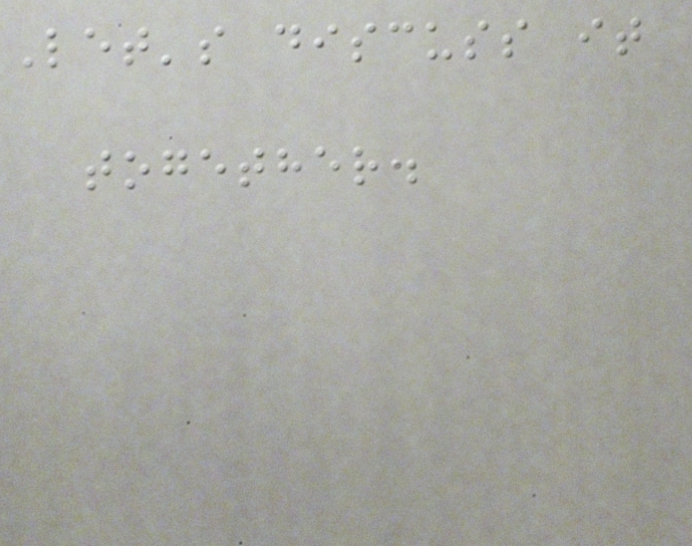Let's discuss it
together.
